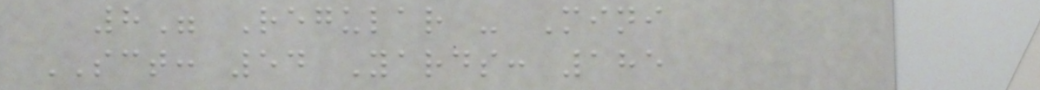8" Regular - Mini
SCT: 54 Yards: 185
